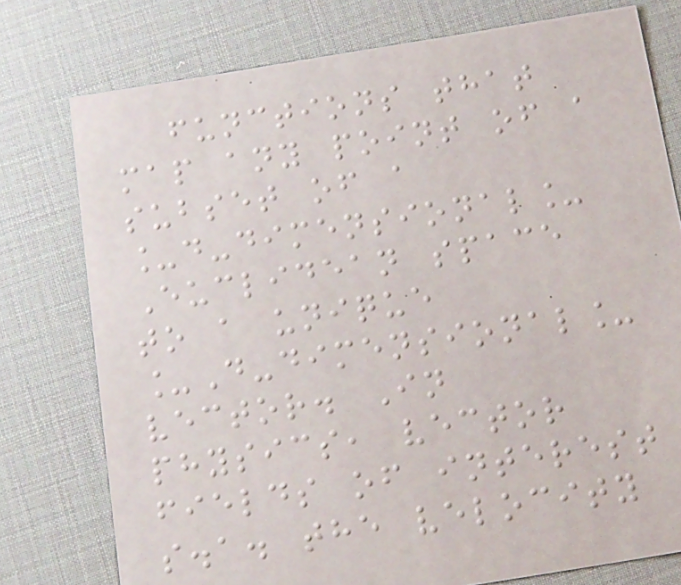functions that
map any point of a
subset of a
_d-dimensional_
Euclidean space
to a unique
_D-dimensional_
vector. In
physics, vector
fields of interest
s.a. the velocity
